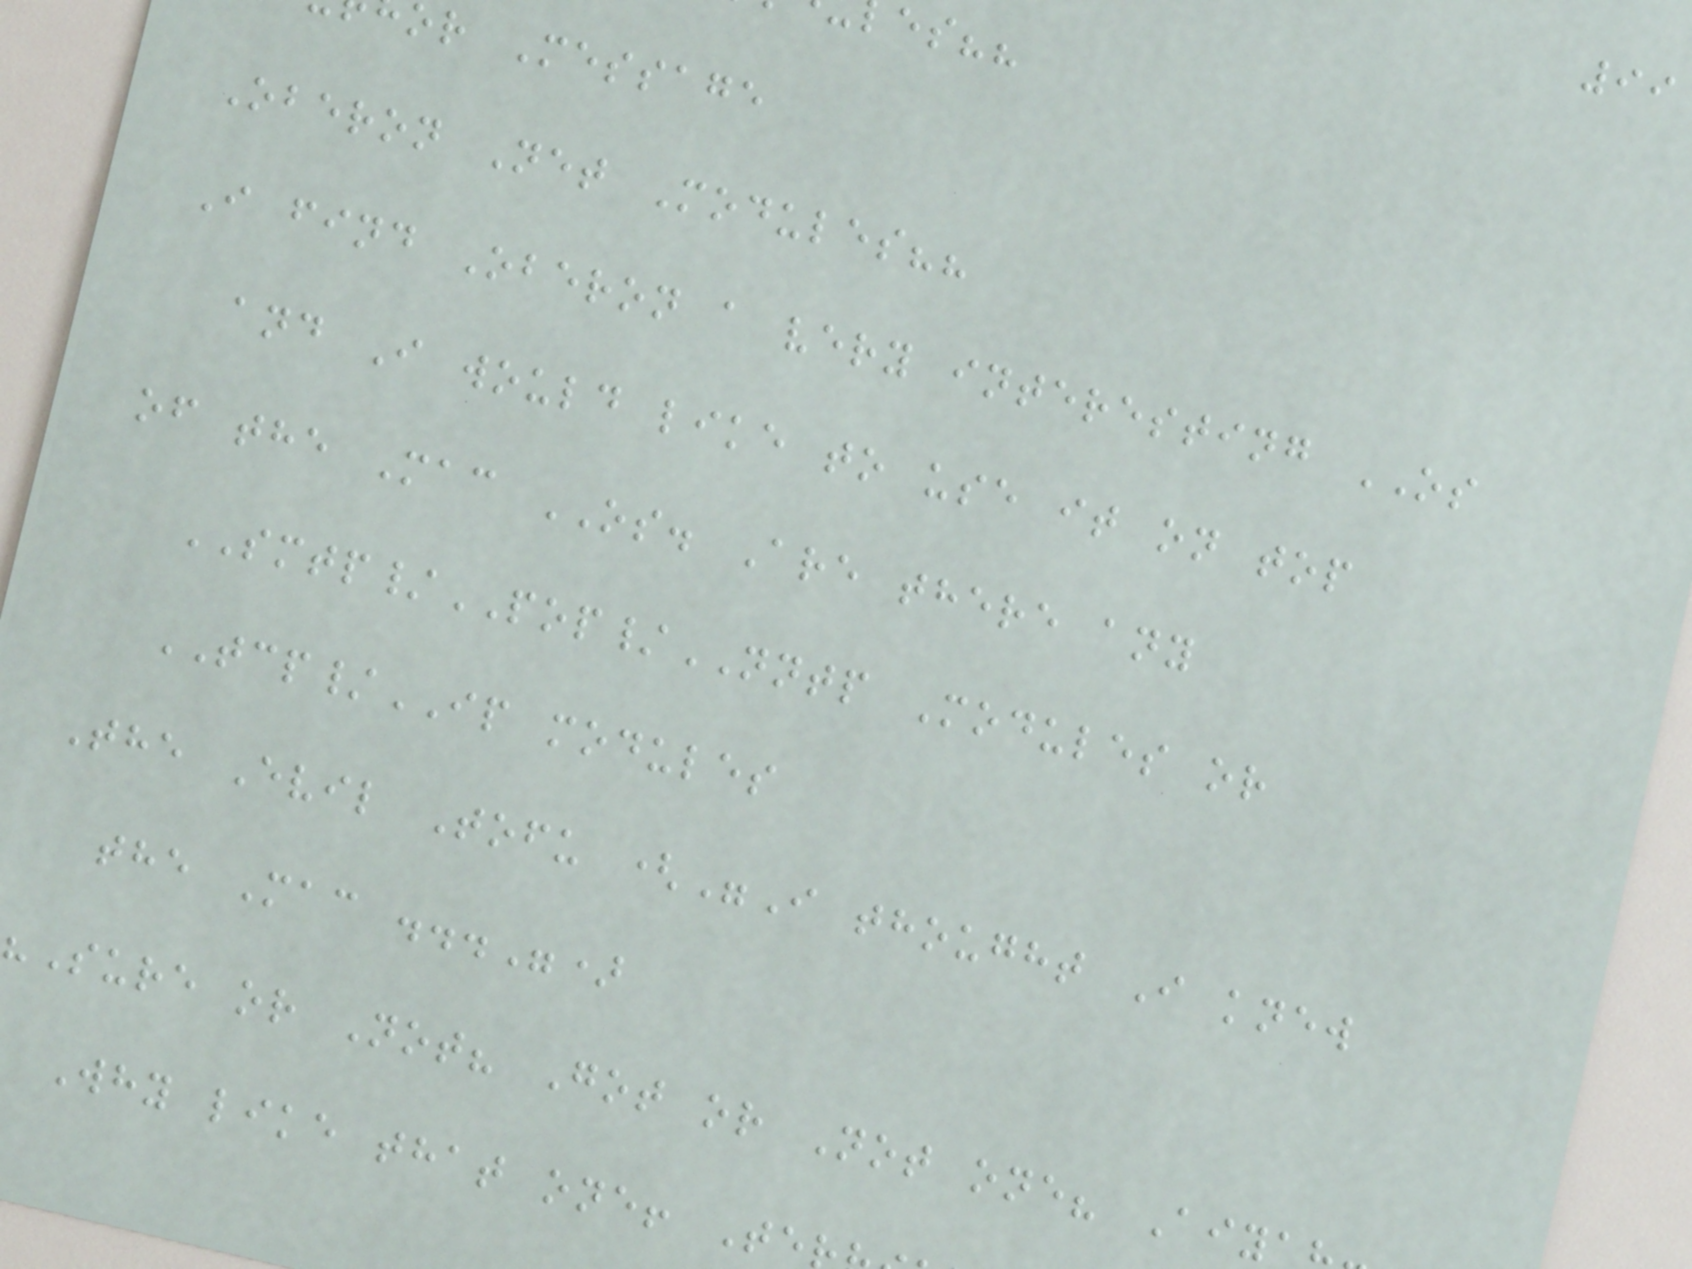99
or Message
Oberon Net Modules??
I find Oberon a very interesting OS
and I would like to use it on top
of the Mac OS. Are there any
SMTP/POP/NNTP Modules or
TCP/IP modules
The Evil Tofu ("I thought I knew
the Mac ...")
"Sure or Not? Got or Not one? Aiy
Why like that one! Te
